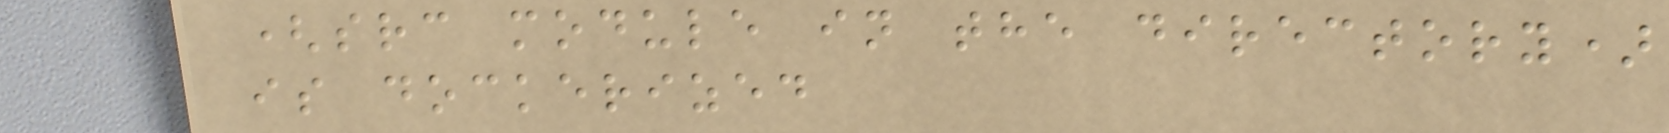(src module in the directory)
is dockerized
